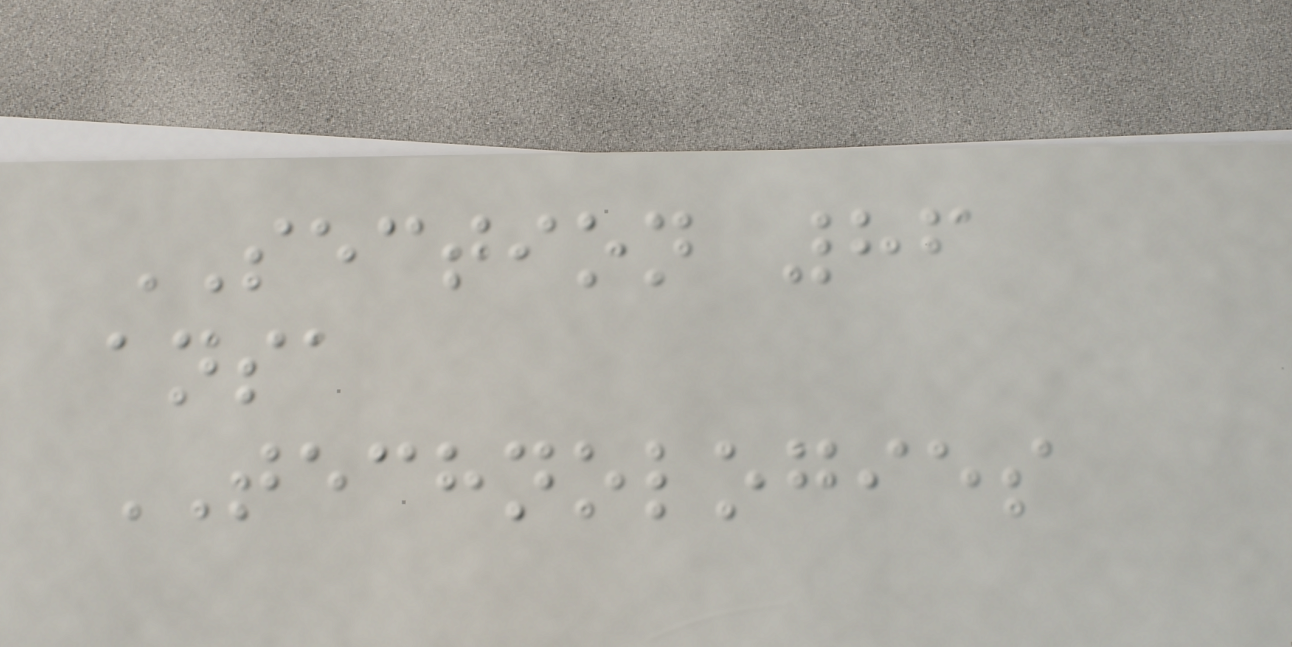SECTION 86
ansa
TECHNOLOGIES
